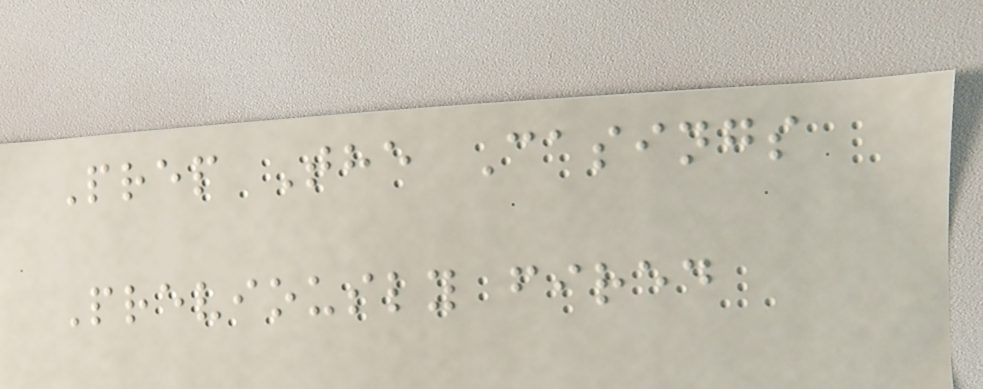Prep The Casings
Previously fired
